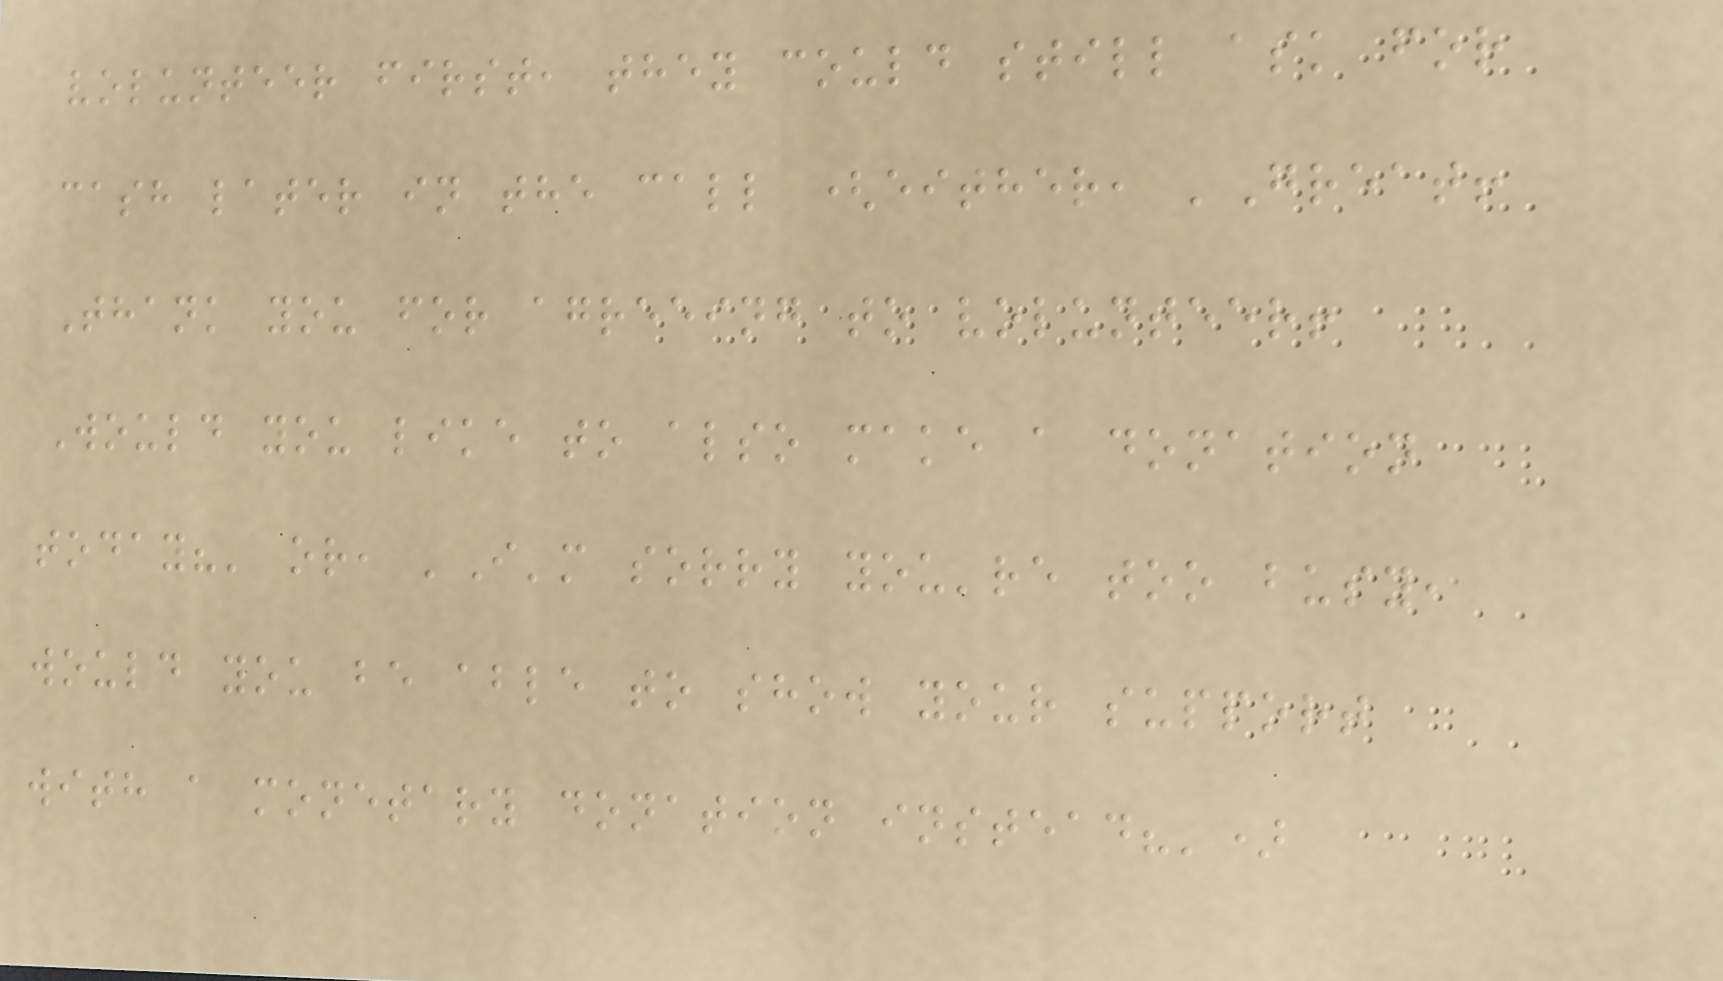volunteer first, they could still ask for
cash later in the call (either, 'Great!
Thank you for agreeing to volunteer!
Would you like to also make a donation
today?' or, 'I'm sorry you're too busy,
would you be able to show your support
with a monetary donation instead?')
